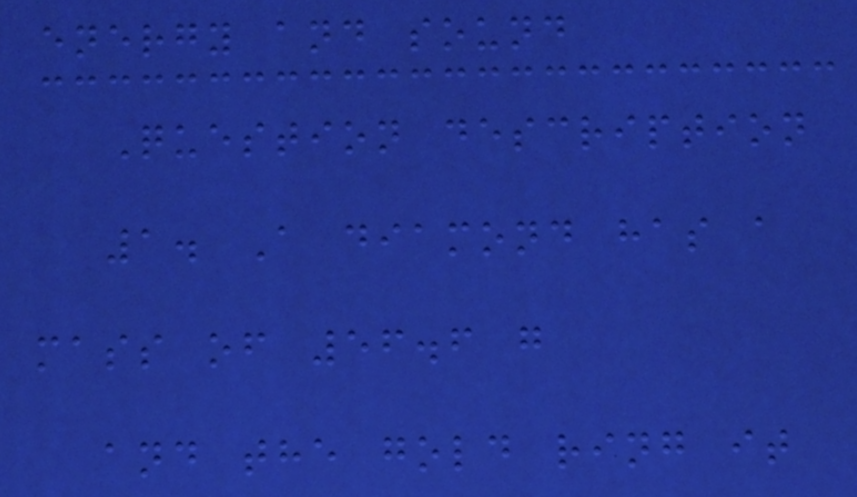energy and sound
Question description
1. A diamond has a
mass of 56.6 g
and the gold ring it
